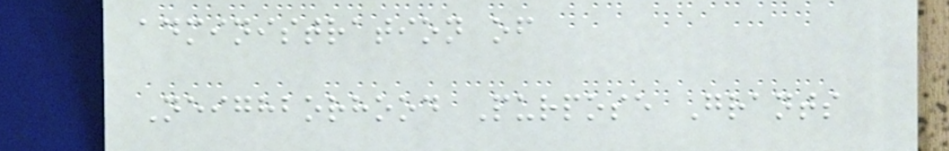administration of
Neighborhood Purpose Grants
